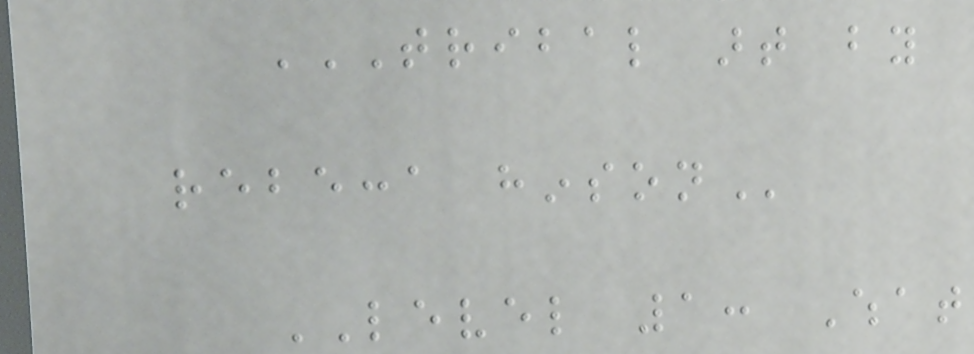TRIBAL ART BY
REBECCA HINSON
LEVEL 1: What
